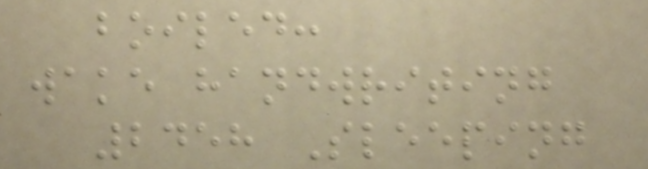boiled:
wake handwriting
2458 Sleeping
